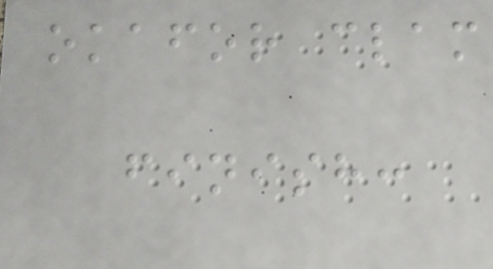okafor clam
finish:
